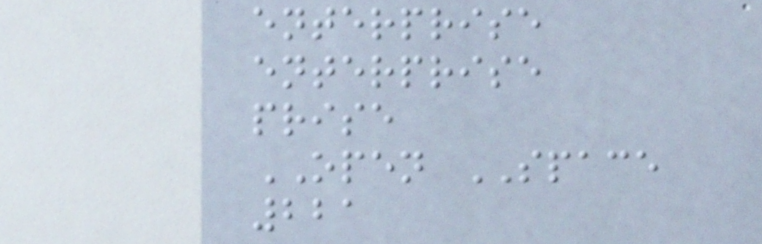enterprise
enterprise
prise
OPEN SPACE
221
